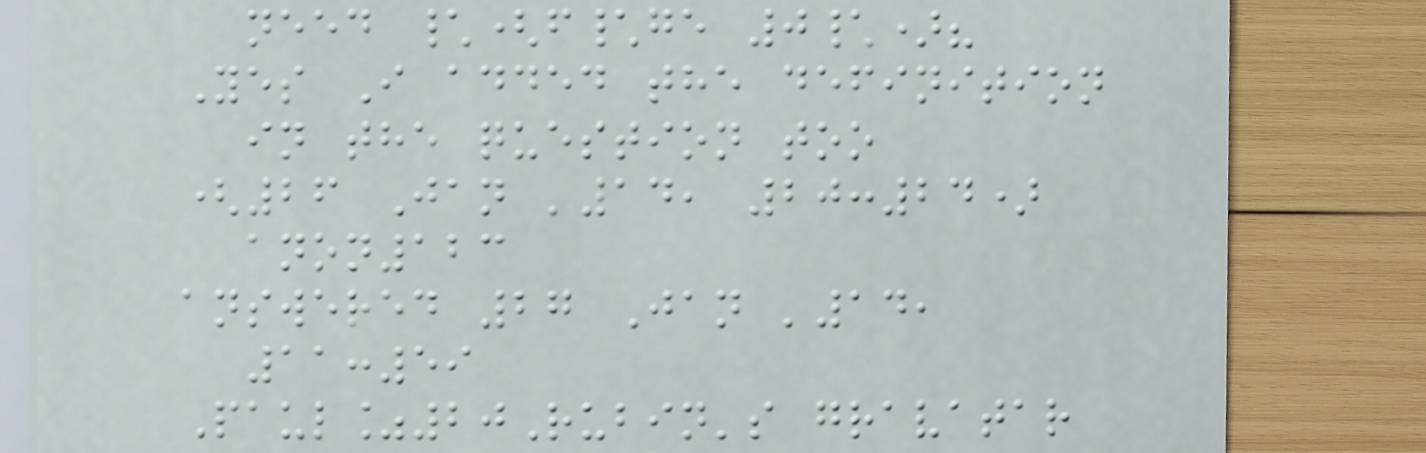need \(f\ge 0\)?
Yes I added the definition
in the question too
(26 Jan '14, 20:24)
anon123
answered 27 Jan '14,
11:59
Paul%20Rubin's gravatar
